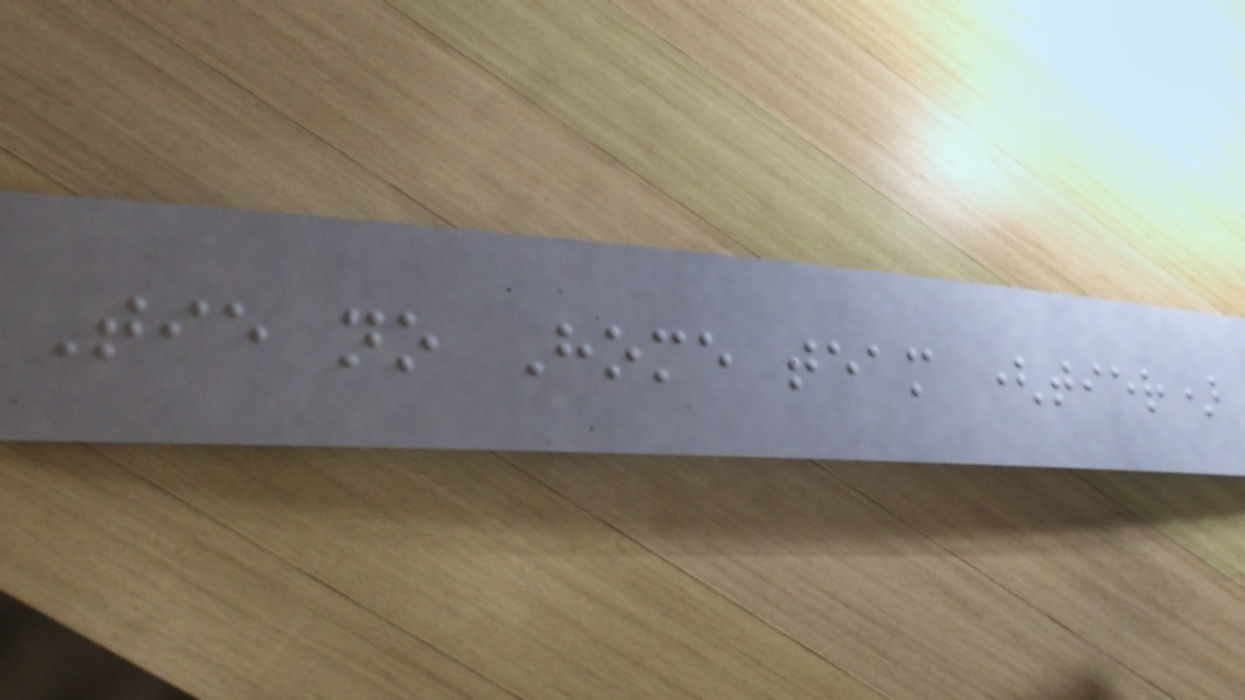Tie no Home team (tier)
